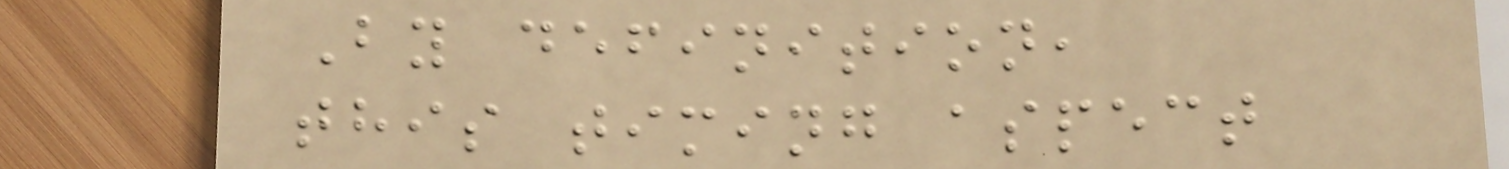By definition,
this timing aspect
